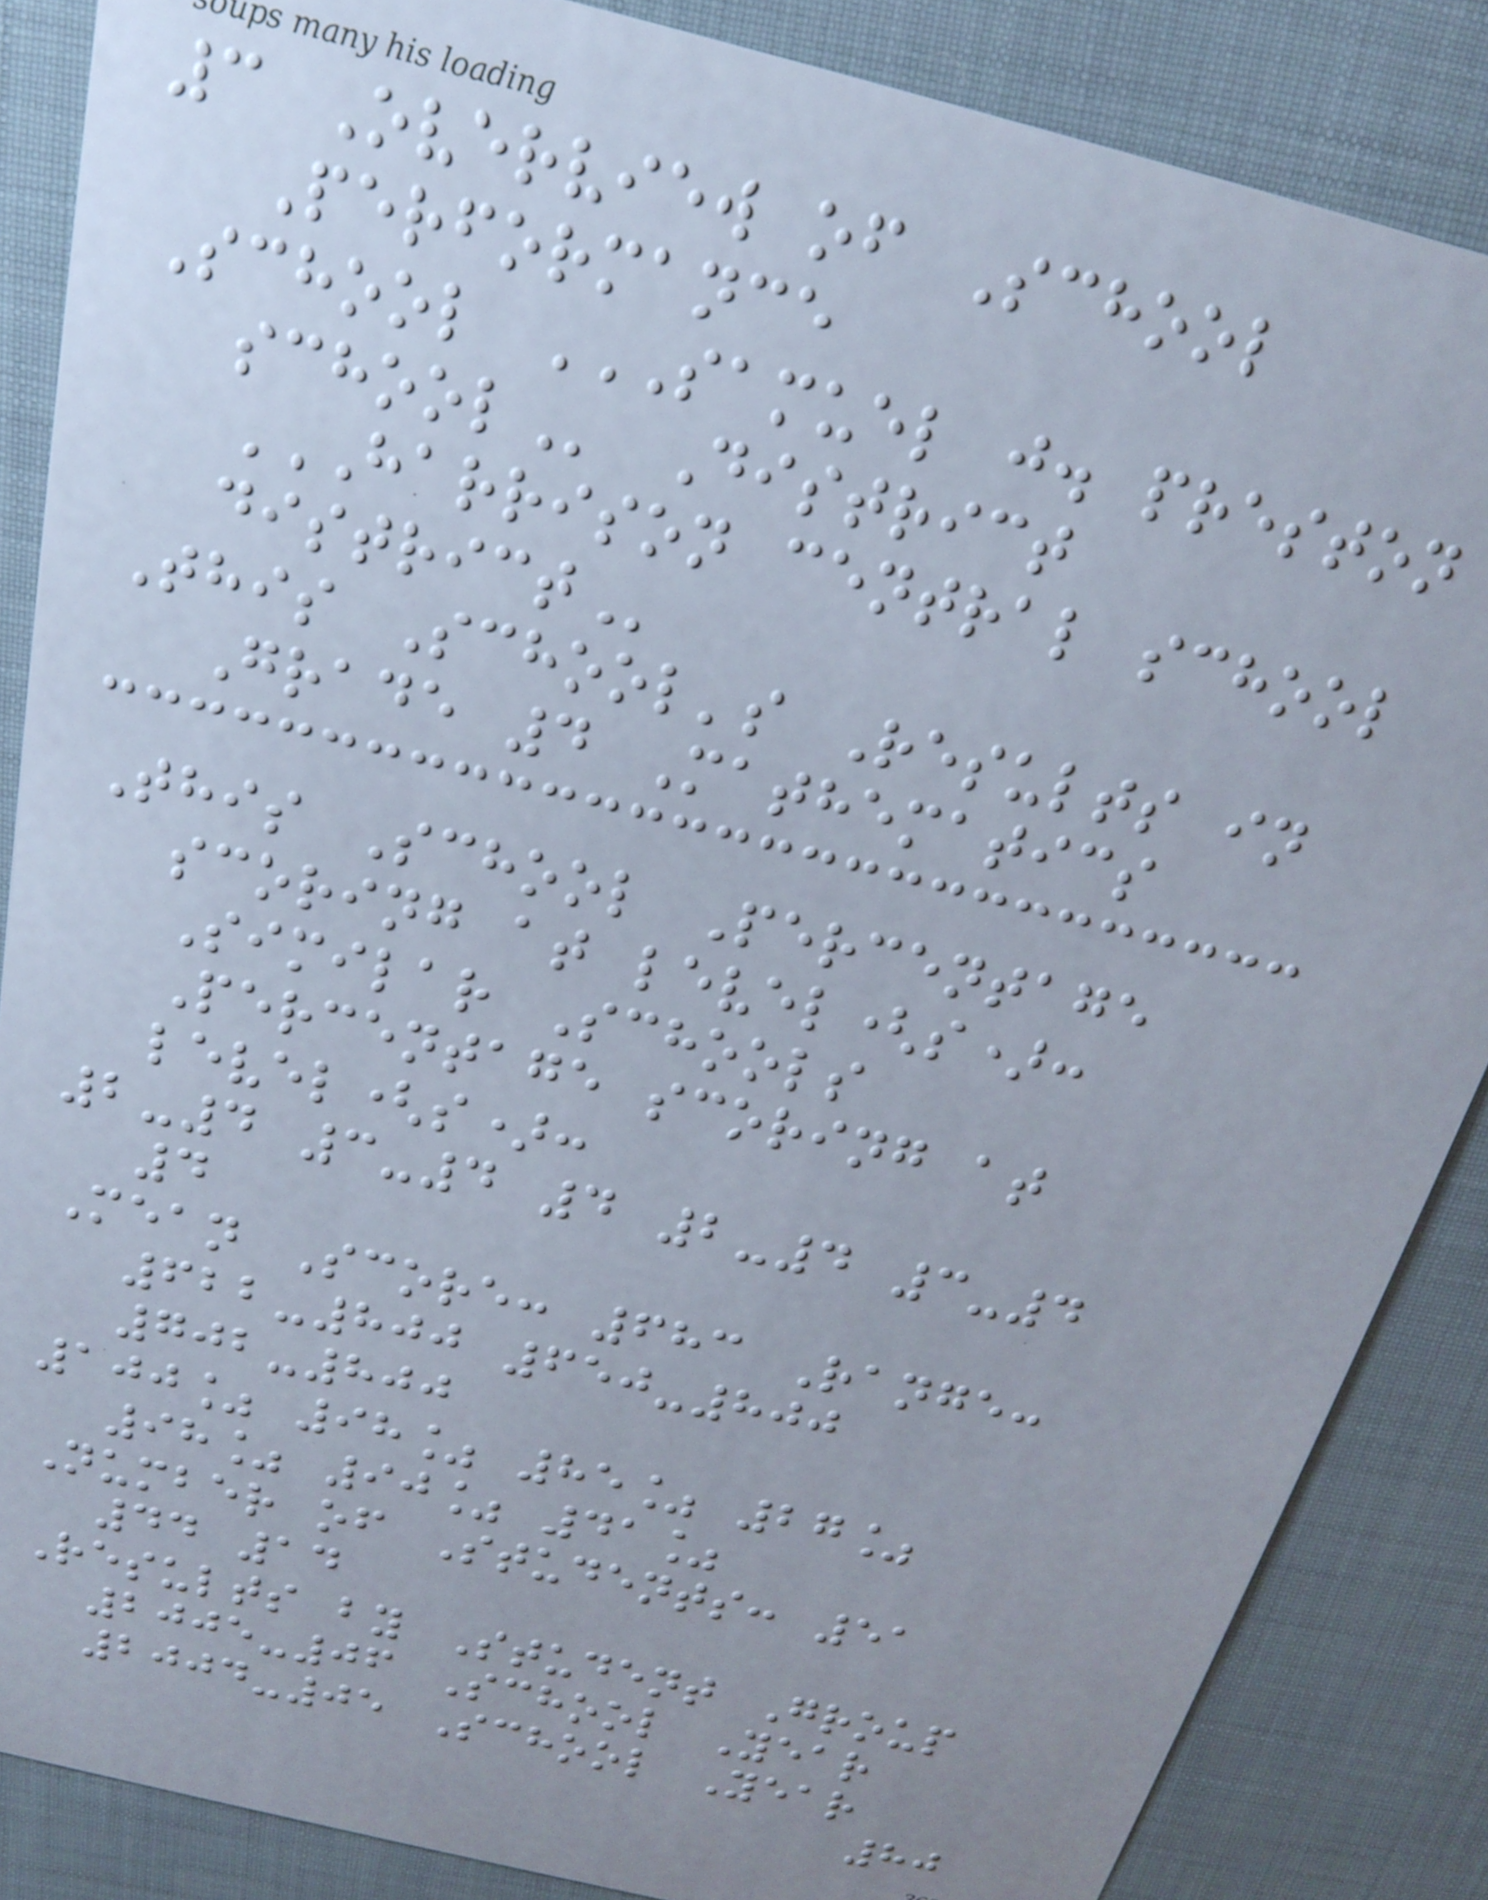3 Overview of School
Performance
School SAMUEL J. PRESTON
SCHOOL District
HARRISON CENTRAL SCHOOL
DISTRICT
This School's Results in
Grade 4 Mathematics
This School Percentage
scoring at level(s):
Similar Schools
Percentage scoring at
level(s):
2-4 3-4 4 2-4 3-4
4
Mean Score: 683 Range:
622-800 650-800
702-800
100% 98% 85% 27%
98% 90% 41%
Number of Students: 51
44 14
Results by Student Group
2005-06 School Year
2004-05 School Year
80
